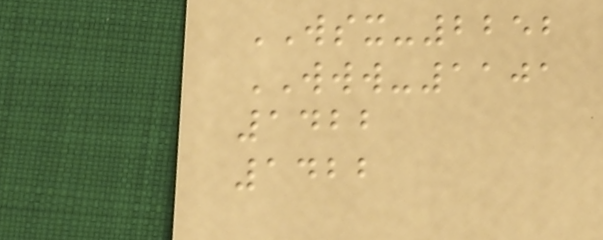WSX-2252
WWW-1101
1422
1422
